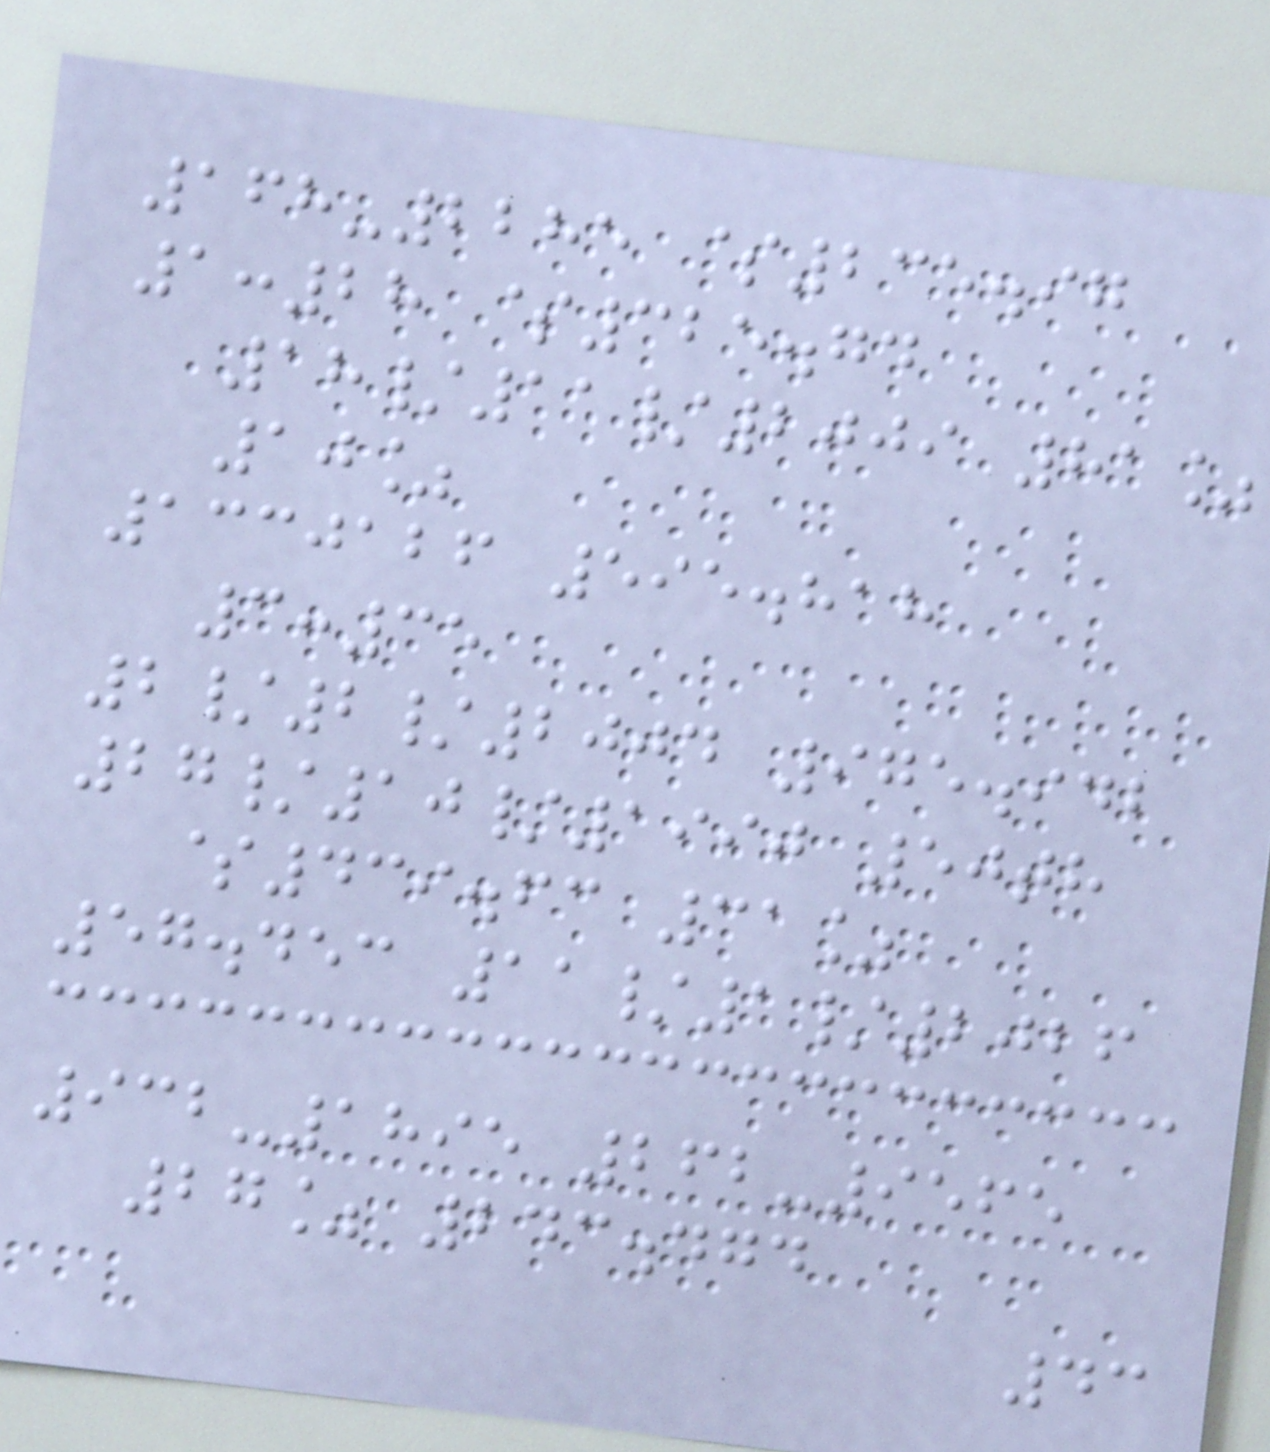168-2285 $235.97
1:28 $325.74
18/11/2009 81%
10%
1330126 595.818
3:35
2/2/2004 975.942
27/10/1990 50th
$439.63 31%
57.453 11/1/2026
932-1895 262-9565
27% 243.474
43
